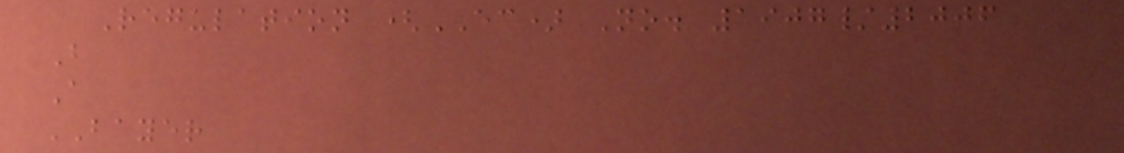Regulation (EC) No. 1907/2006
B
A
BAYER
